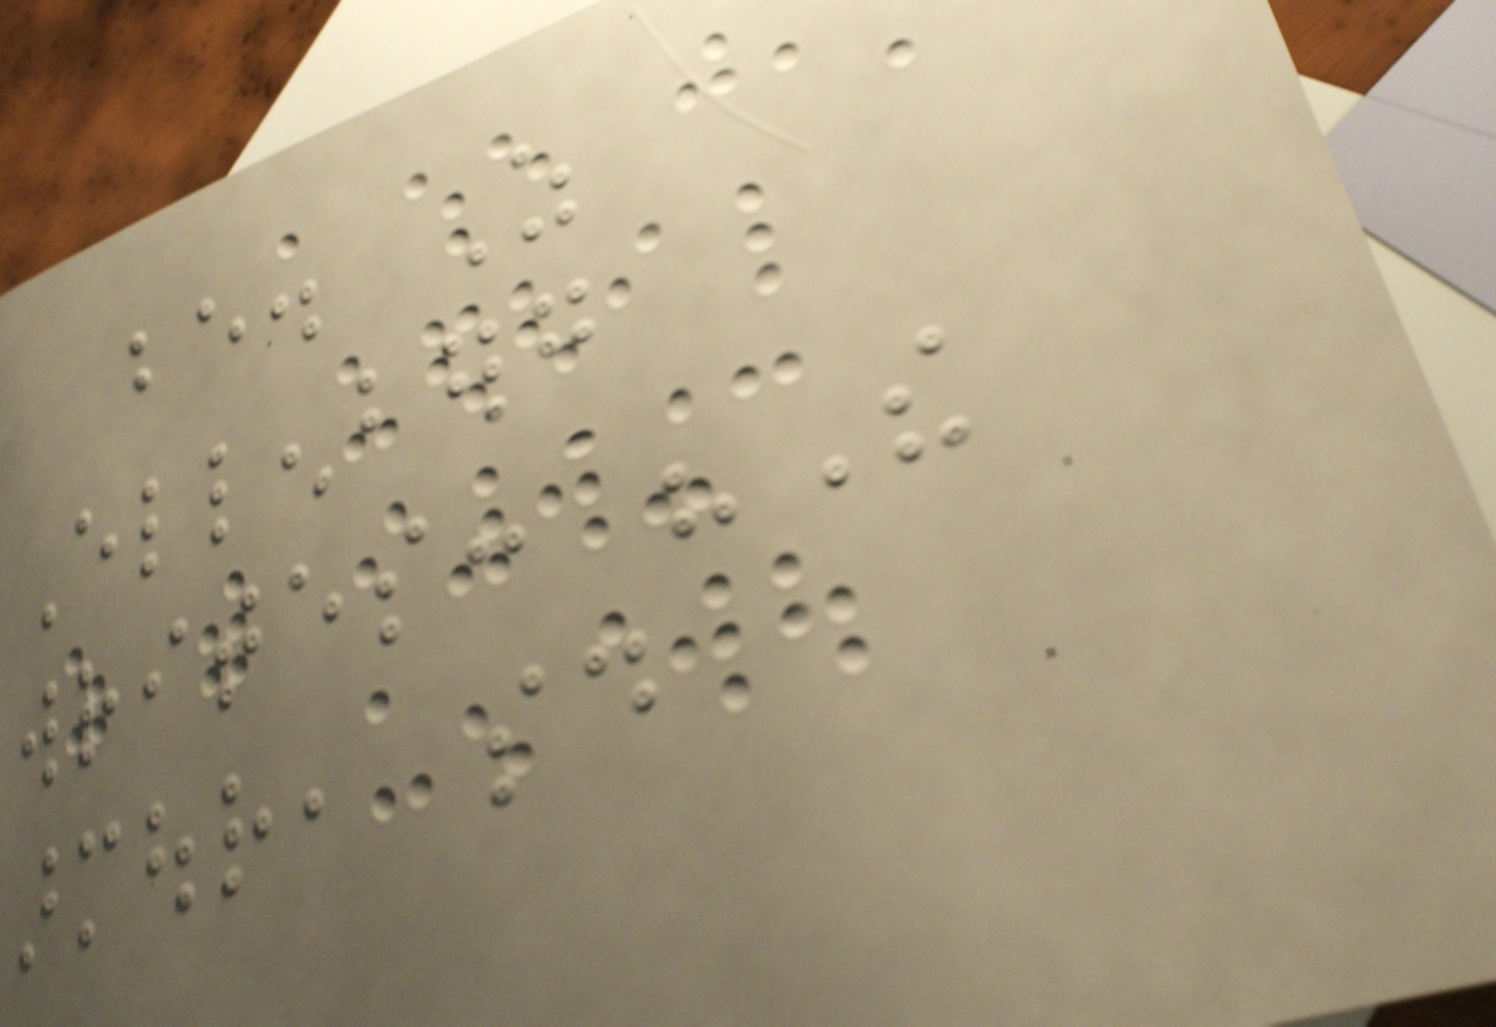be. As
Ellenberg
writes: "The
armour, said
